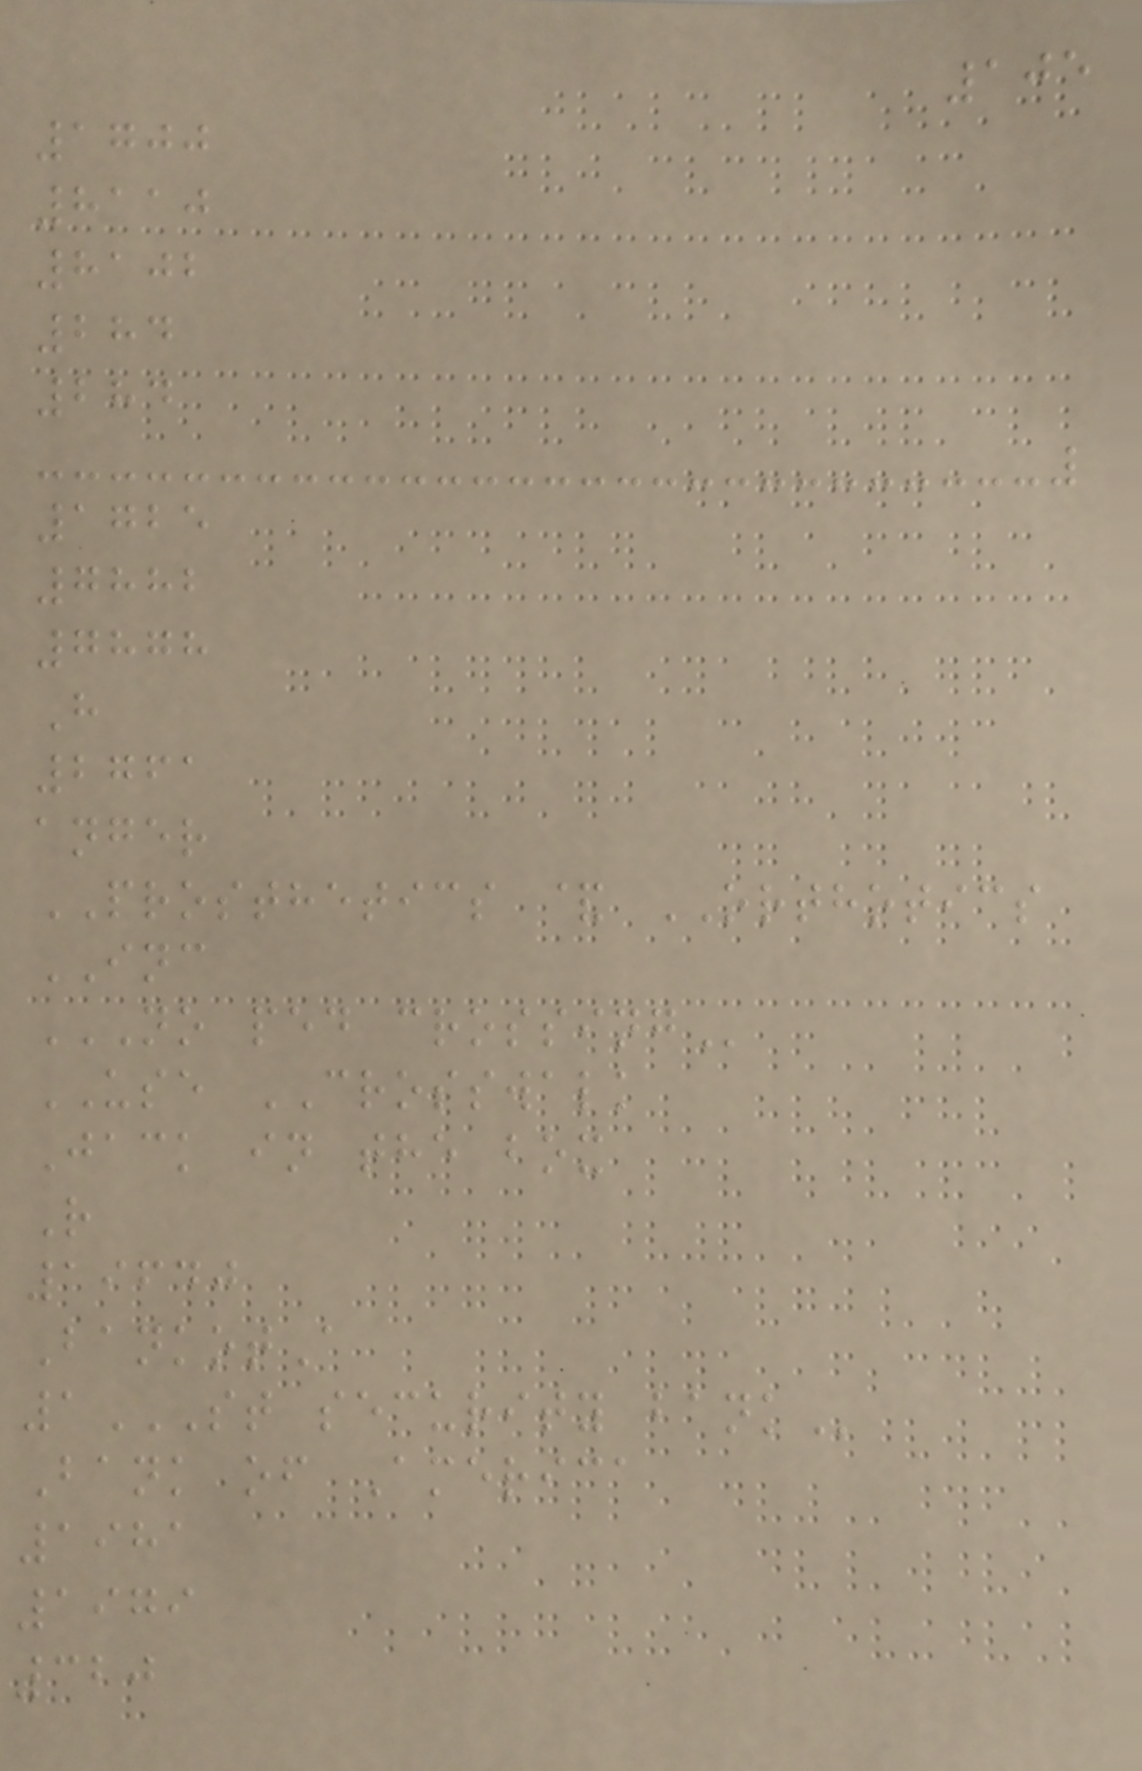105
1700
8110
8102
284
284
1725
7882
7878
H
2761
anger
PROSTHETICS & ORTHOTICS
INC
NO PED CROSSING
USE CROSSWALK
Jack in the box
R
19640
BankotA
1ST SECURITY BANK
Bank of America
1981
1979
320
